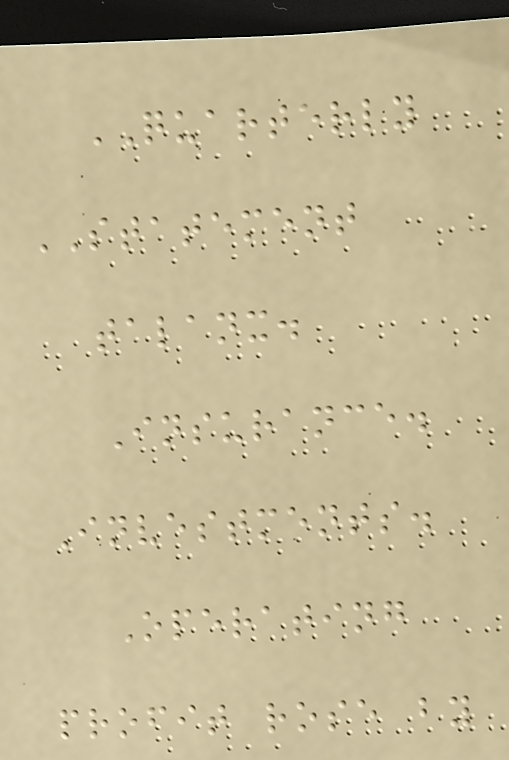QUARTERLY
STATEMENT
talanx.
Insurance.
Investments.
Operating
profit rose by
